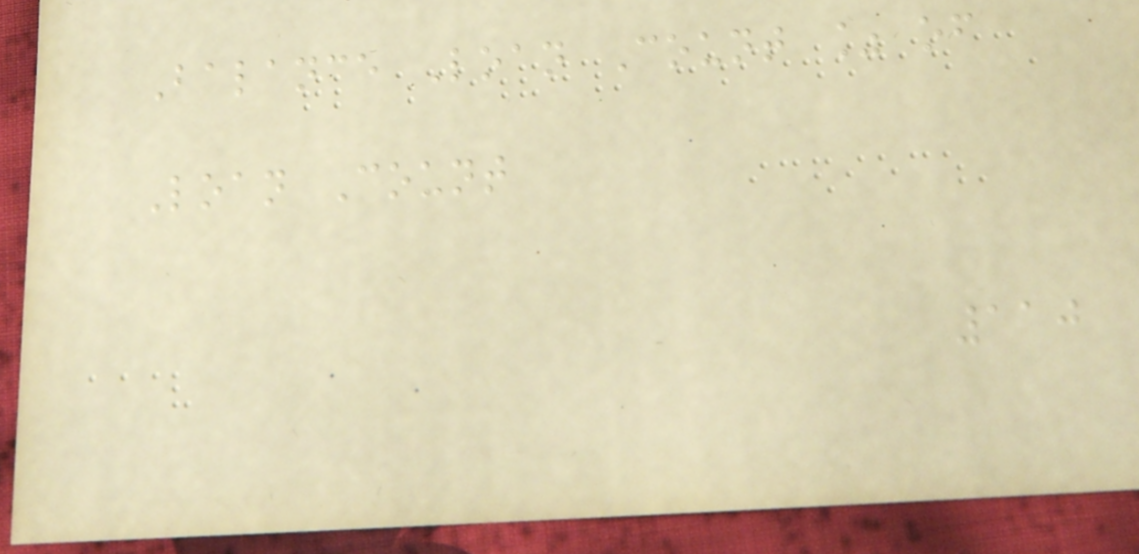Balance Loan Count % of
Loan Count
110
